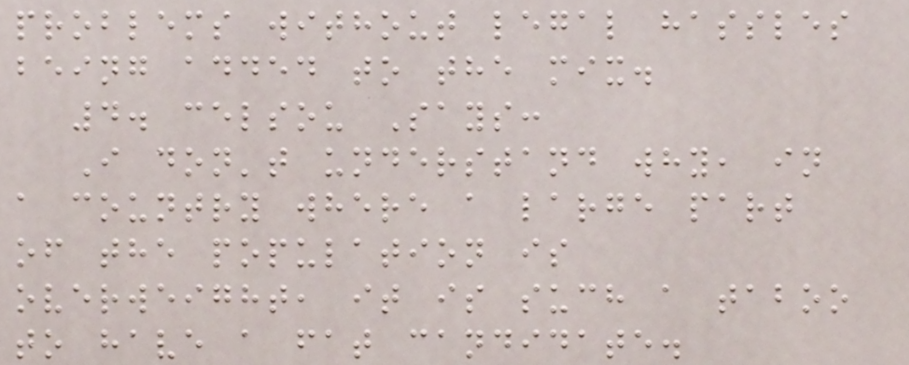problems without legal hassles
being added to the mix.
4. celsou Says:
I don't understand why, in
a country where a large part
of the population is
overweight, it is such a taboo
to have a fat candidate.
